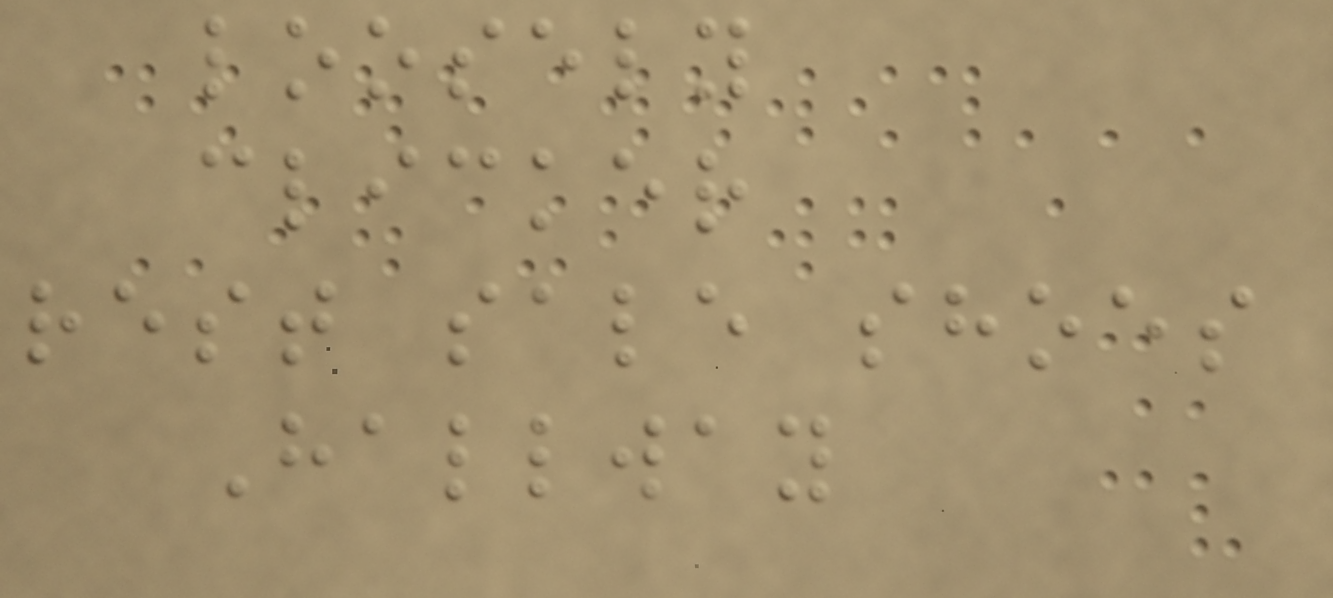loosely
clicker
rest sale shoes
Hallway
